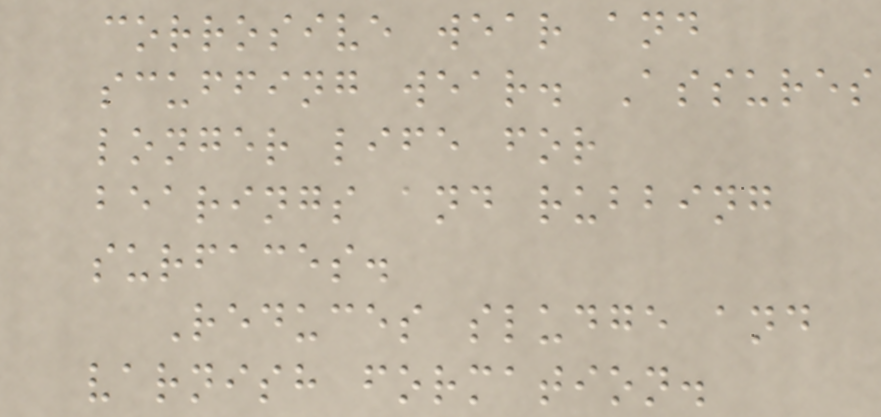corrosive wear and
scuffing wear. Assures
longer life for
bearings and rubbing
surfaces.
Reduces sludge and
varnish formation.
